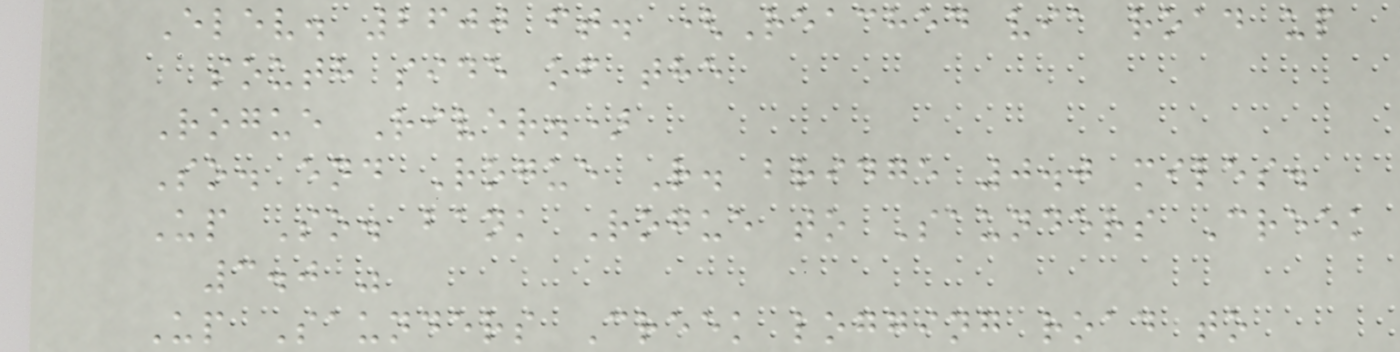Elev. 2600 ft. (Reached via road up
south side of the
Rogue River.)
So. end Rogue R. bridge 0.0 miles.
Up So. bank Rogue to Saunders Creek
3.0 "
Up Saunders Creek logging road to
